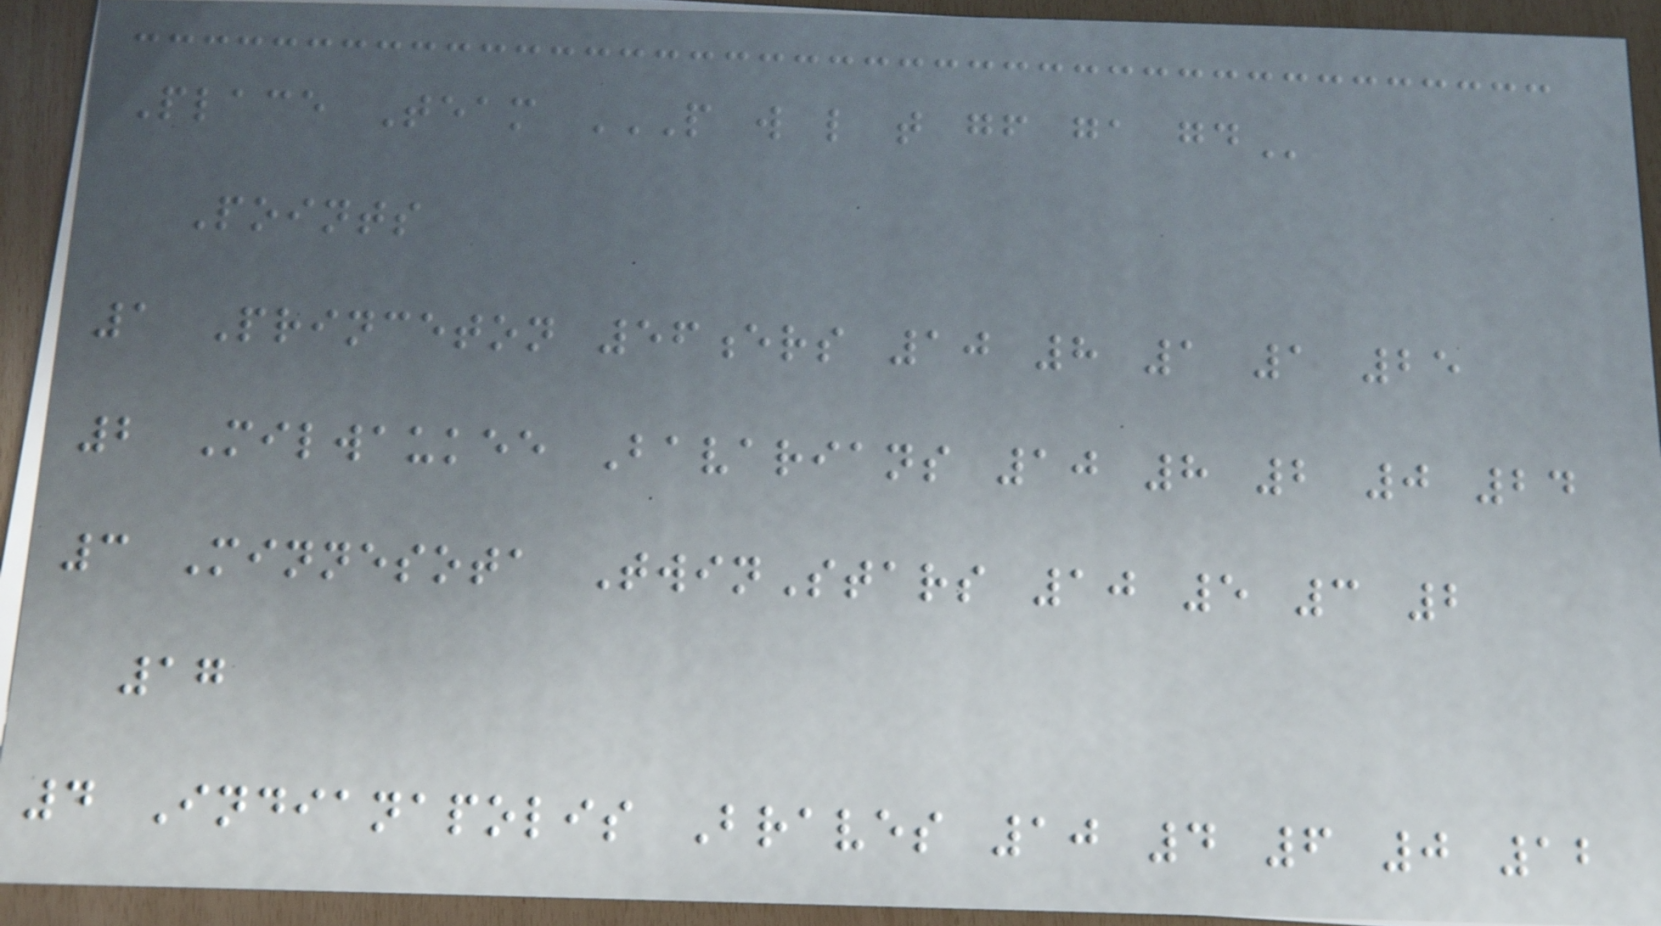Place Team P W L T GF GA GD
Points
1 Princeton 56ers 10 8 1 1 25
2 Milwaukee Bavarians 10 8 2 0 24
3 Minnesota TwinStars 10 5 3 2
17
4 Indianapolis Braves 10 4 6 0 12
